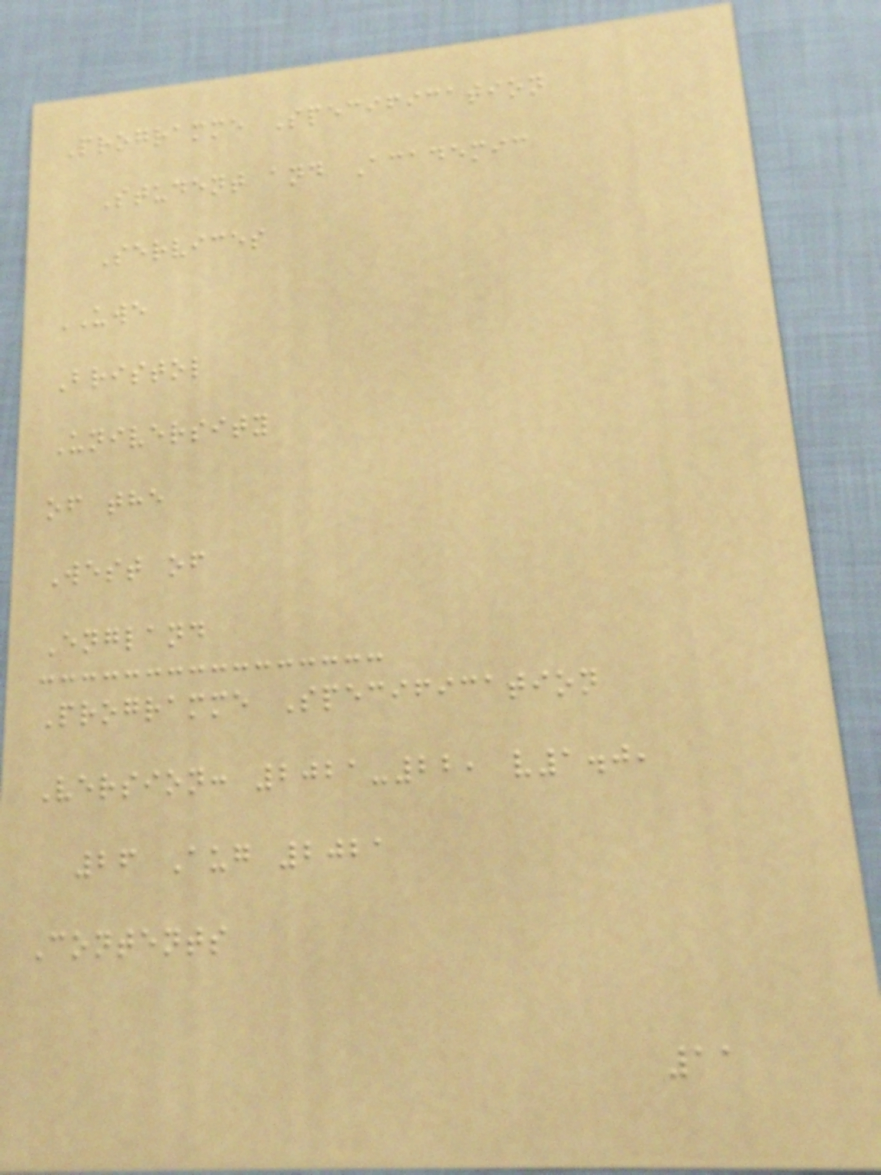Programme Specification
Student and Academic
Services
UWE
Bristol
University
of the
West of
England
Programme Specification
Version: 2021-22, v1.0,
26 Aug 2021
Contents
11
